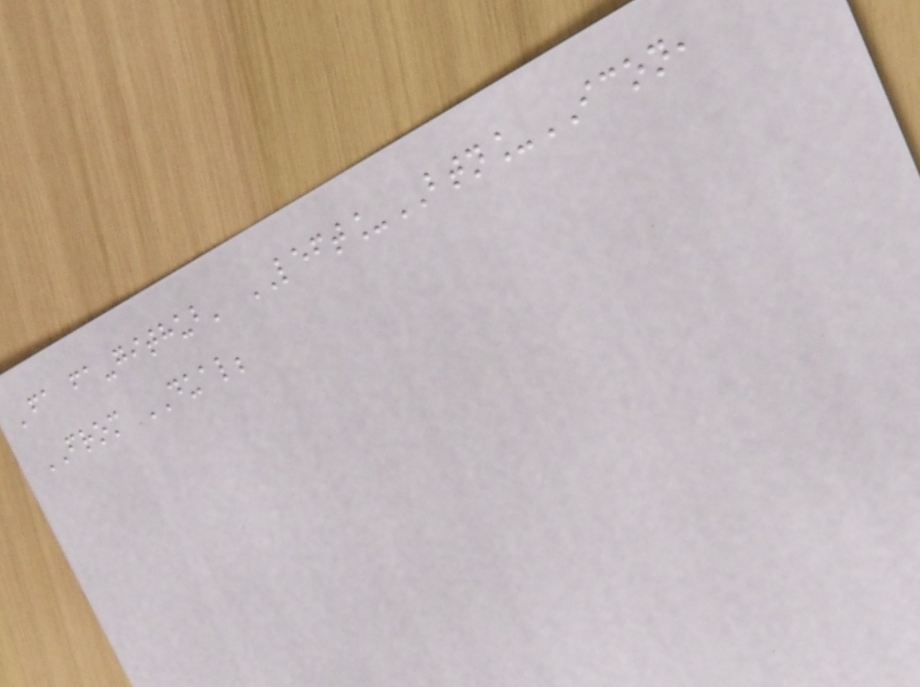'fa fa-github' LEFT_BTN_ICON,
FROM DUAL;
